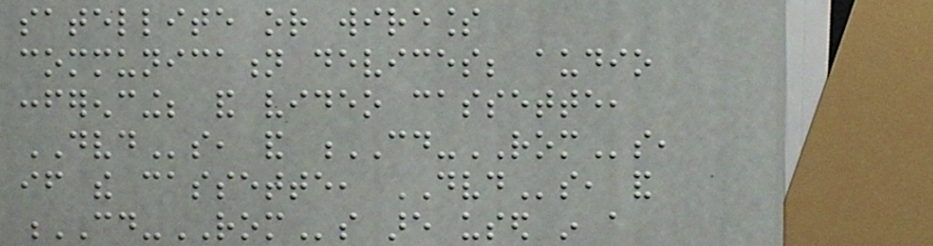satellite or wireless
communication devices; audio
conferencing; and video cassette,
DVDs, and CD-ROMs,
if the cassette, DVDs, and
CD-ROMs are used in a
